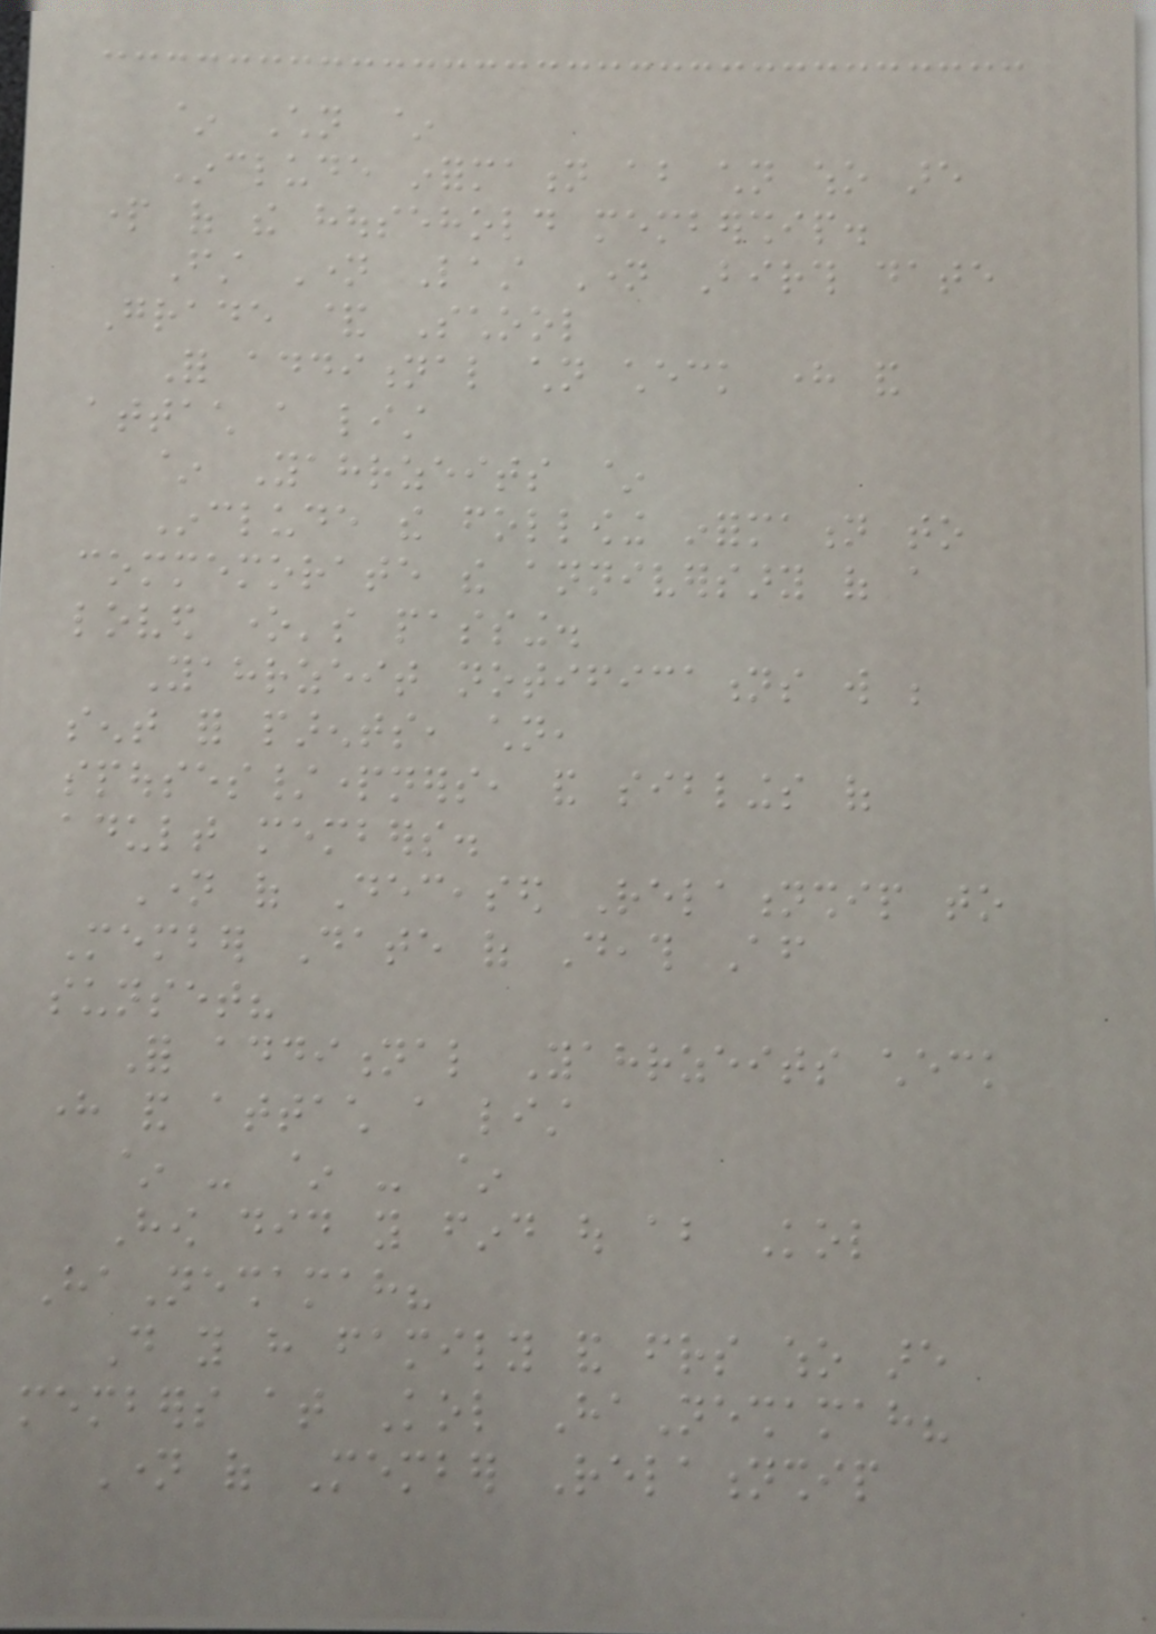~ Children ~
Include information about children who are
part of the household membership.
First Name Last Name Birth date
Grade & School
For additional children check here and
attach a list
~ Yahrzeits ~
Include the following information to
commemorate the anniversary of a
loved one's passing.
Yahrzeit notifications will be
sent for parents, children,
spouses/partners, and siblings of
adult members.
Name of Deceased Relationship to
Member Date of Death After
sunset?
For additional Yahrzeits check
here and attach a list
~ - ~ - ~
How did you find out about Kol
HaNeshamah?
Do you have family and friends who are
members at Kol HaNeshamah?
Name of Member Relationship
